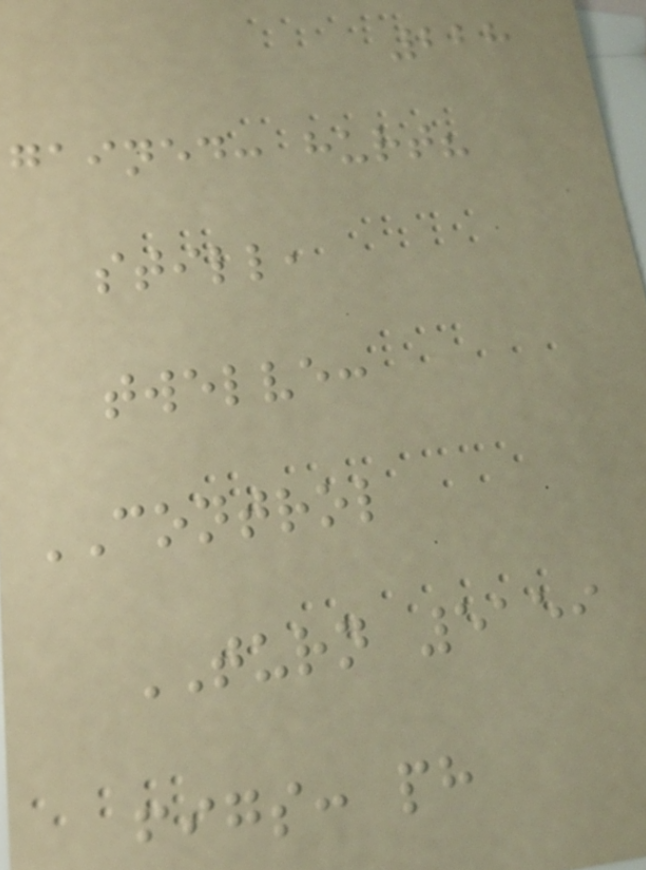228
gained: hurt?
still,
twelve:
CONTROL
TURN 5159
figs: ph
